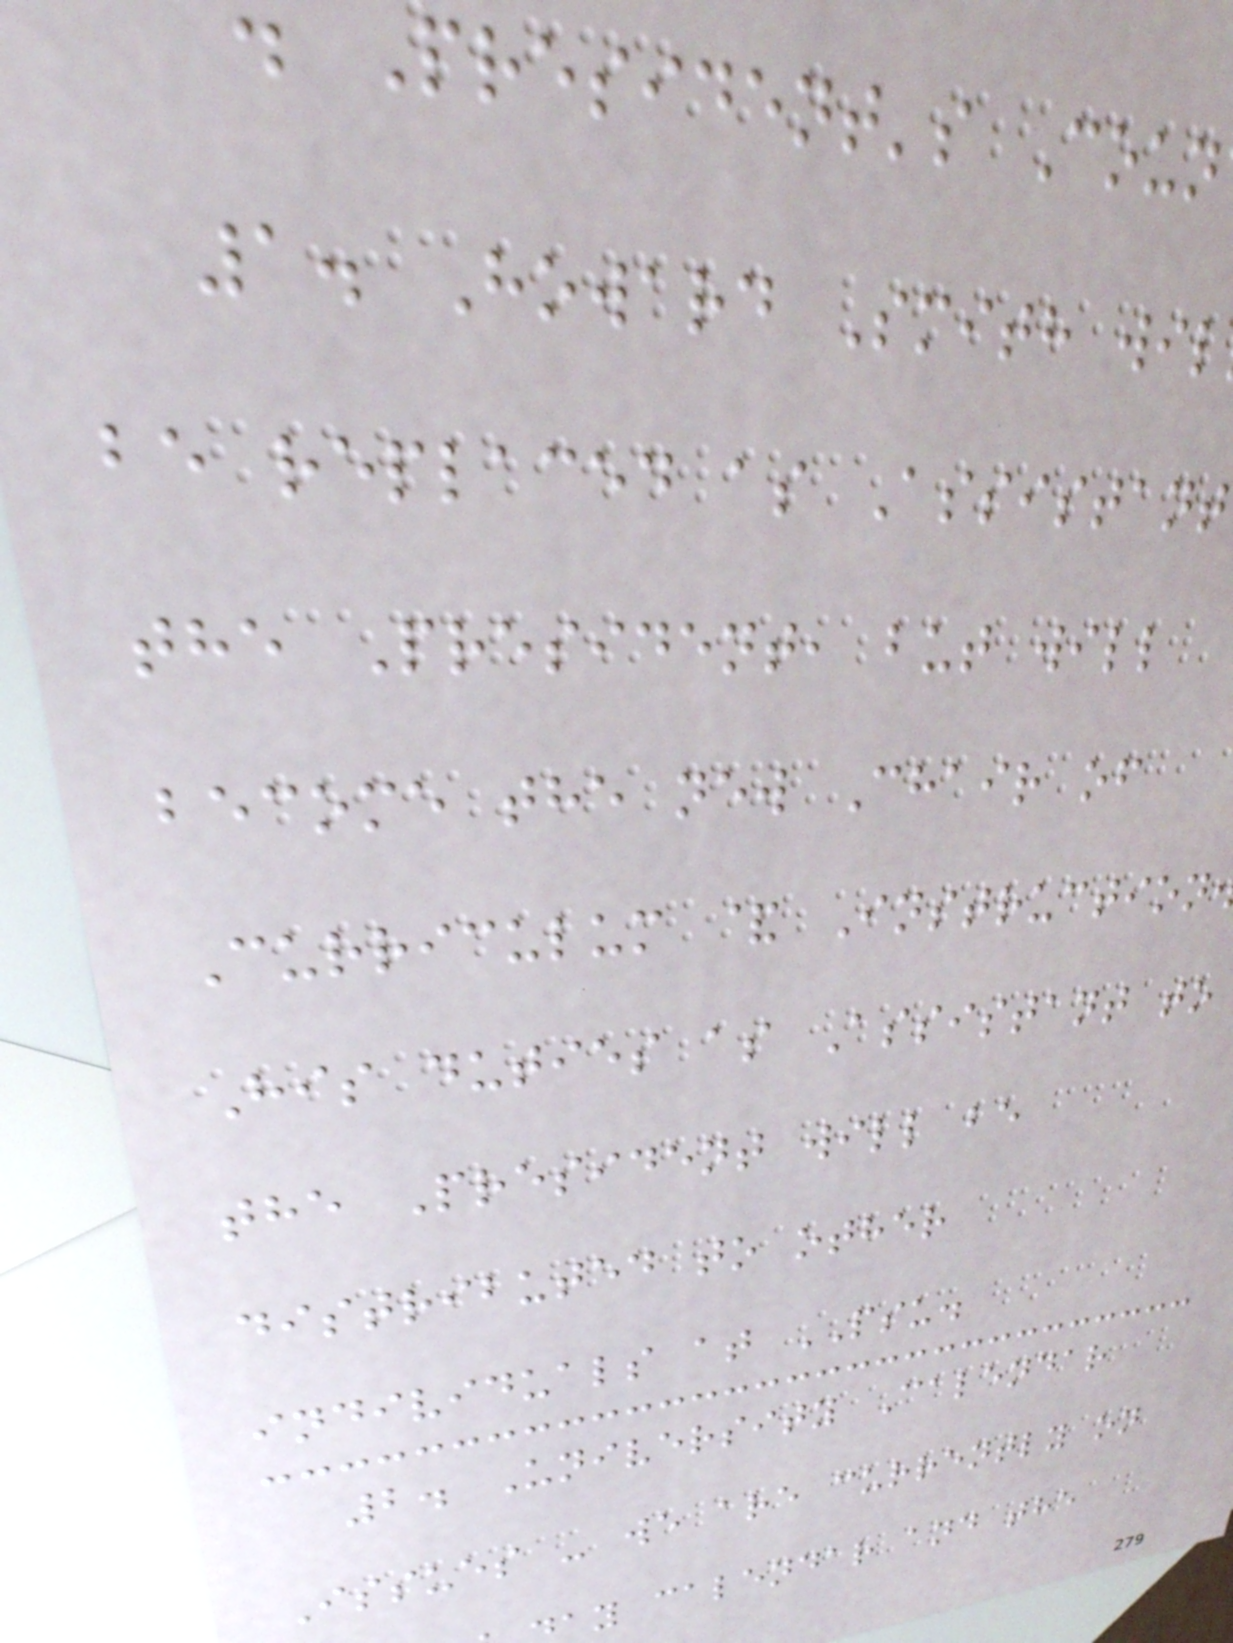President's Coun
1. Howard Smith wil
be replaced as Assistant
the President, but will
become the new Chair of
Curriculum & Instruction
His duties as Assistant to
the President will be
distributed to other
individuals at PSU.
2. University Calendar
Issues - we are currently on
ay calendar and the
